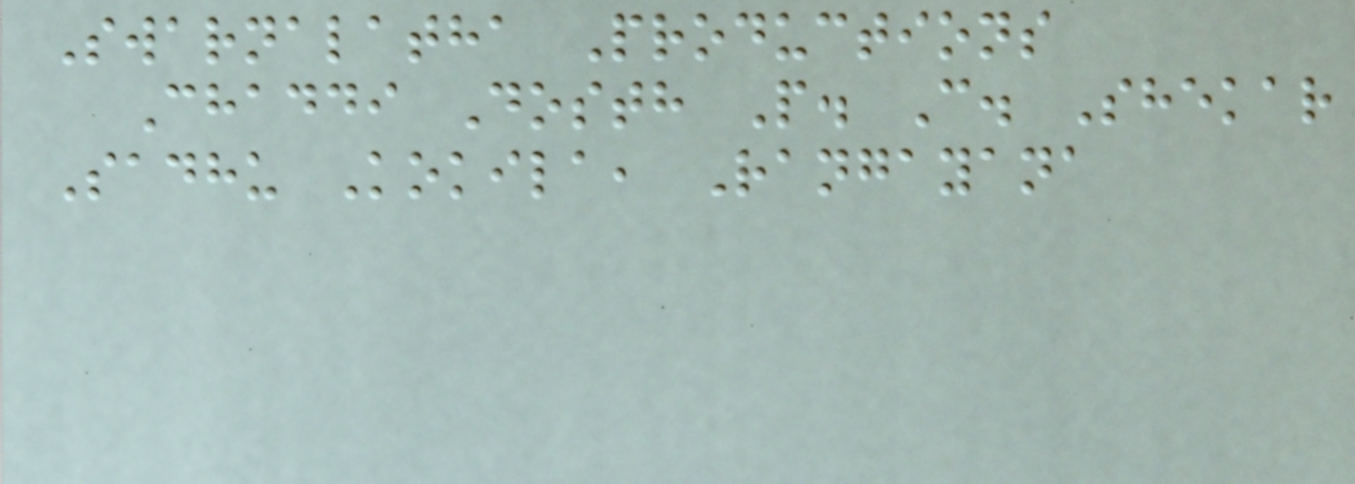Swarnalatha Productions
Chaddi Dosth P. C. Shekar
Sadhu Kokila, Rangayana
